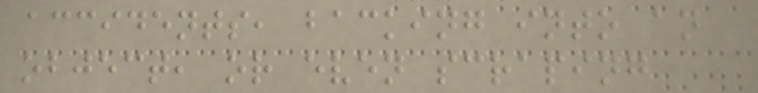accidents, backing into an
object, or even scraping
